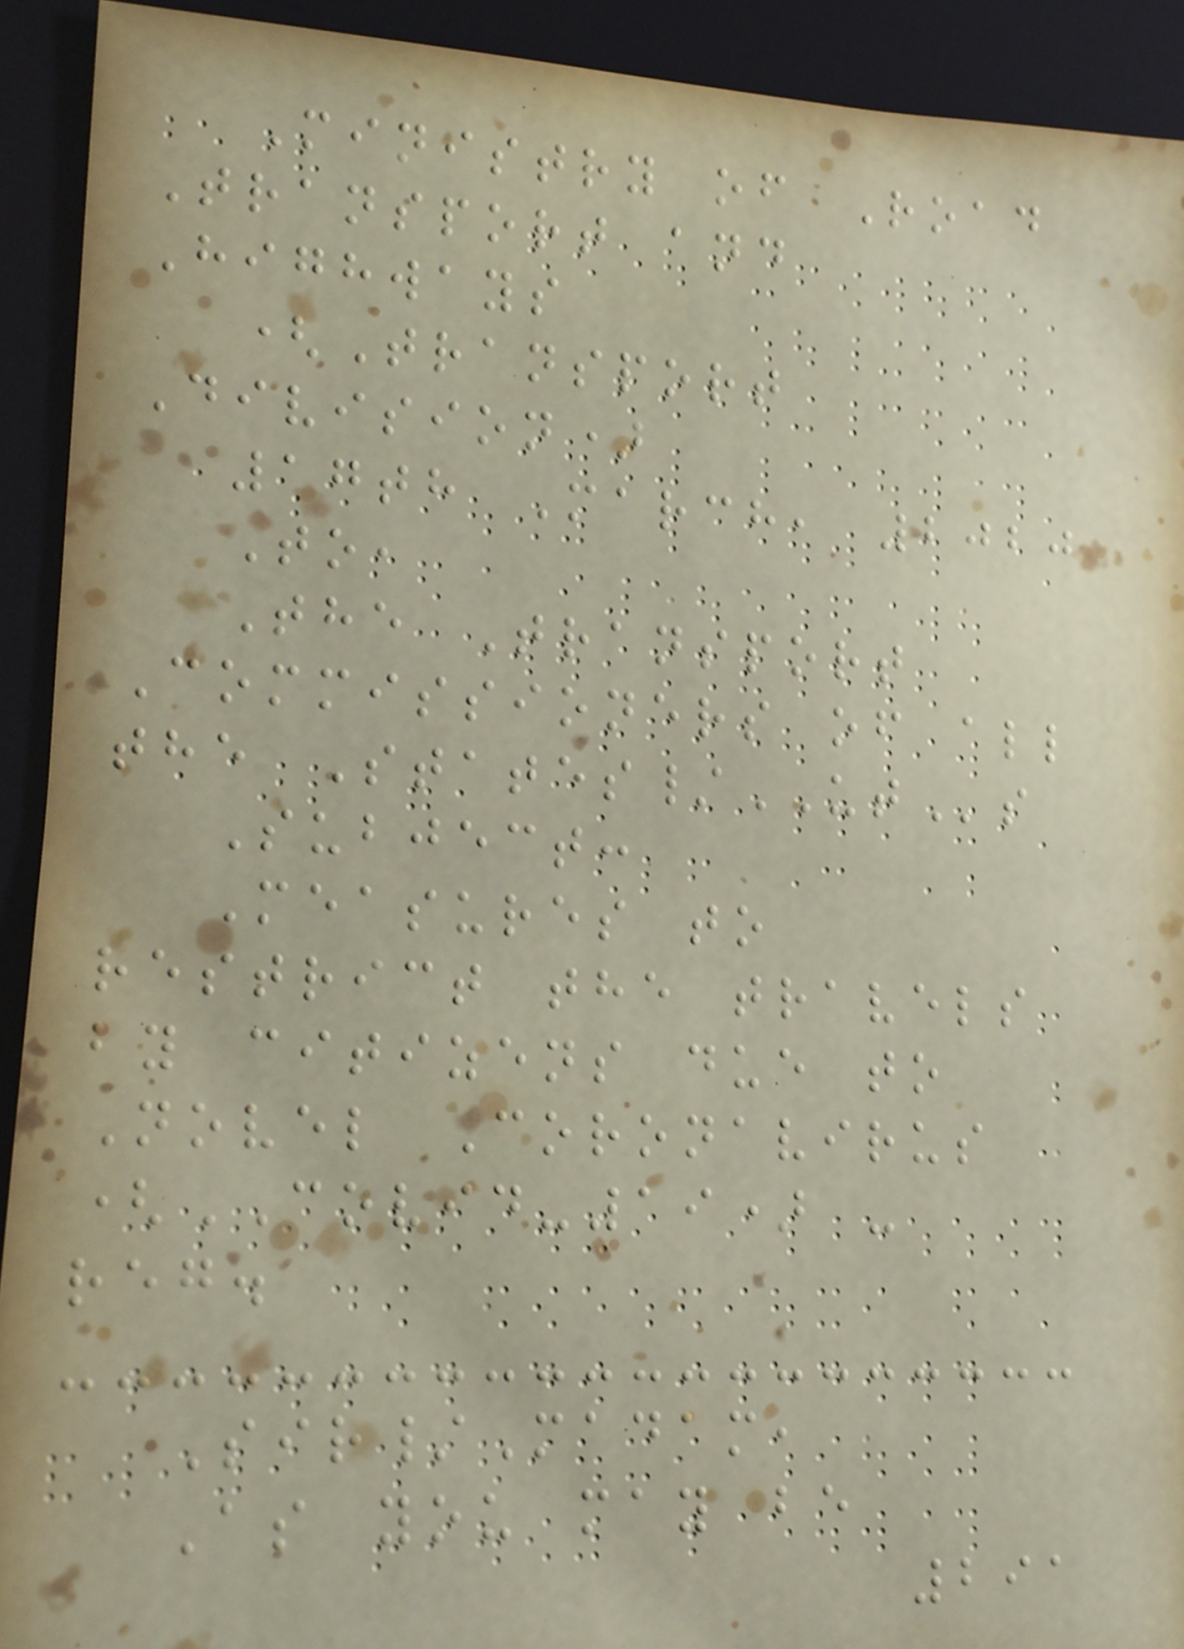Ministry of Road
Transport and
Highways
(Transport
Division)
17th March, 2020
To,
The Transport
Commissioners of all
the States/UTs
Subject:
Measures to
restrict the travels
by citizens due to
Novel Coronavirus
(COVID-19) -
reg.
Sir/Madam,
As you may be
291
